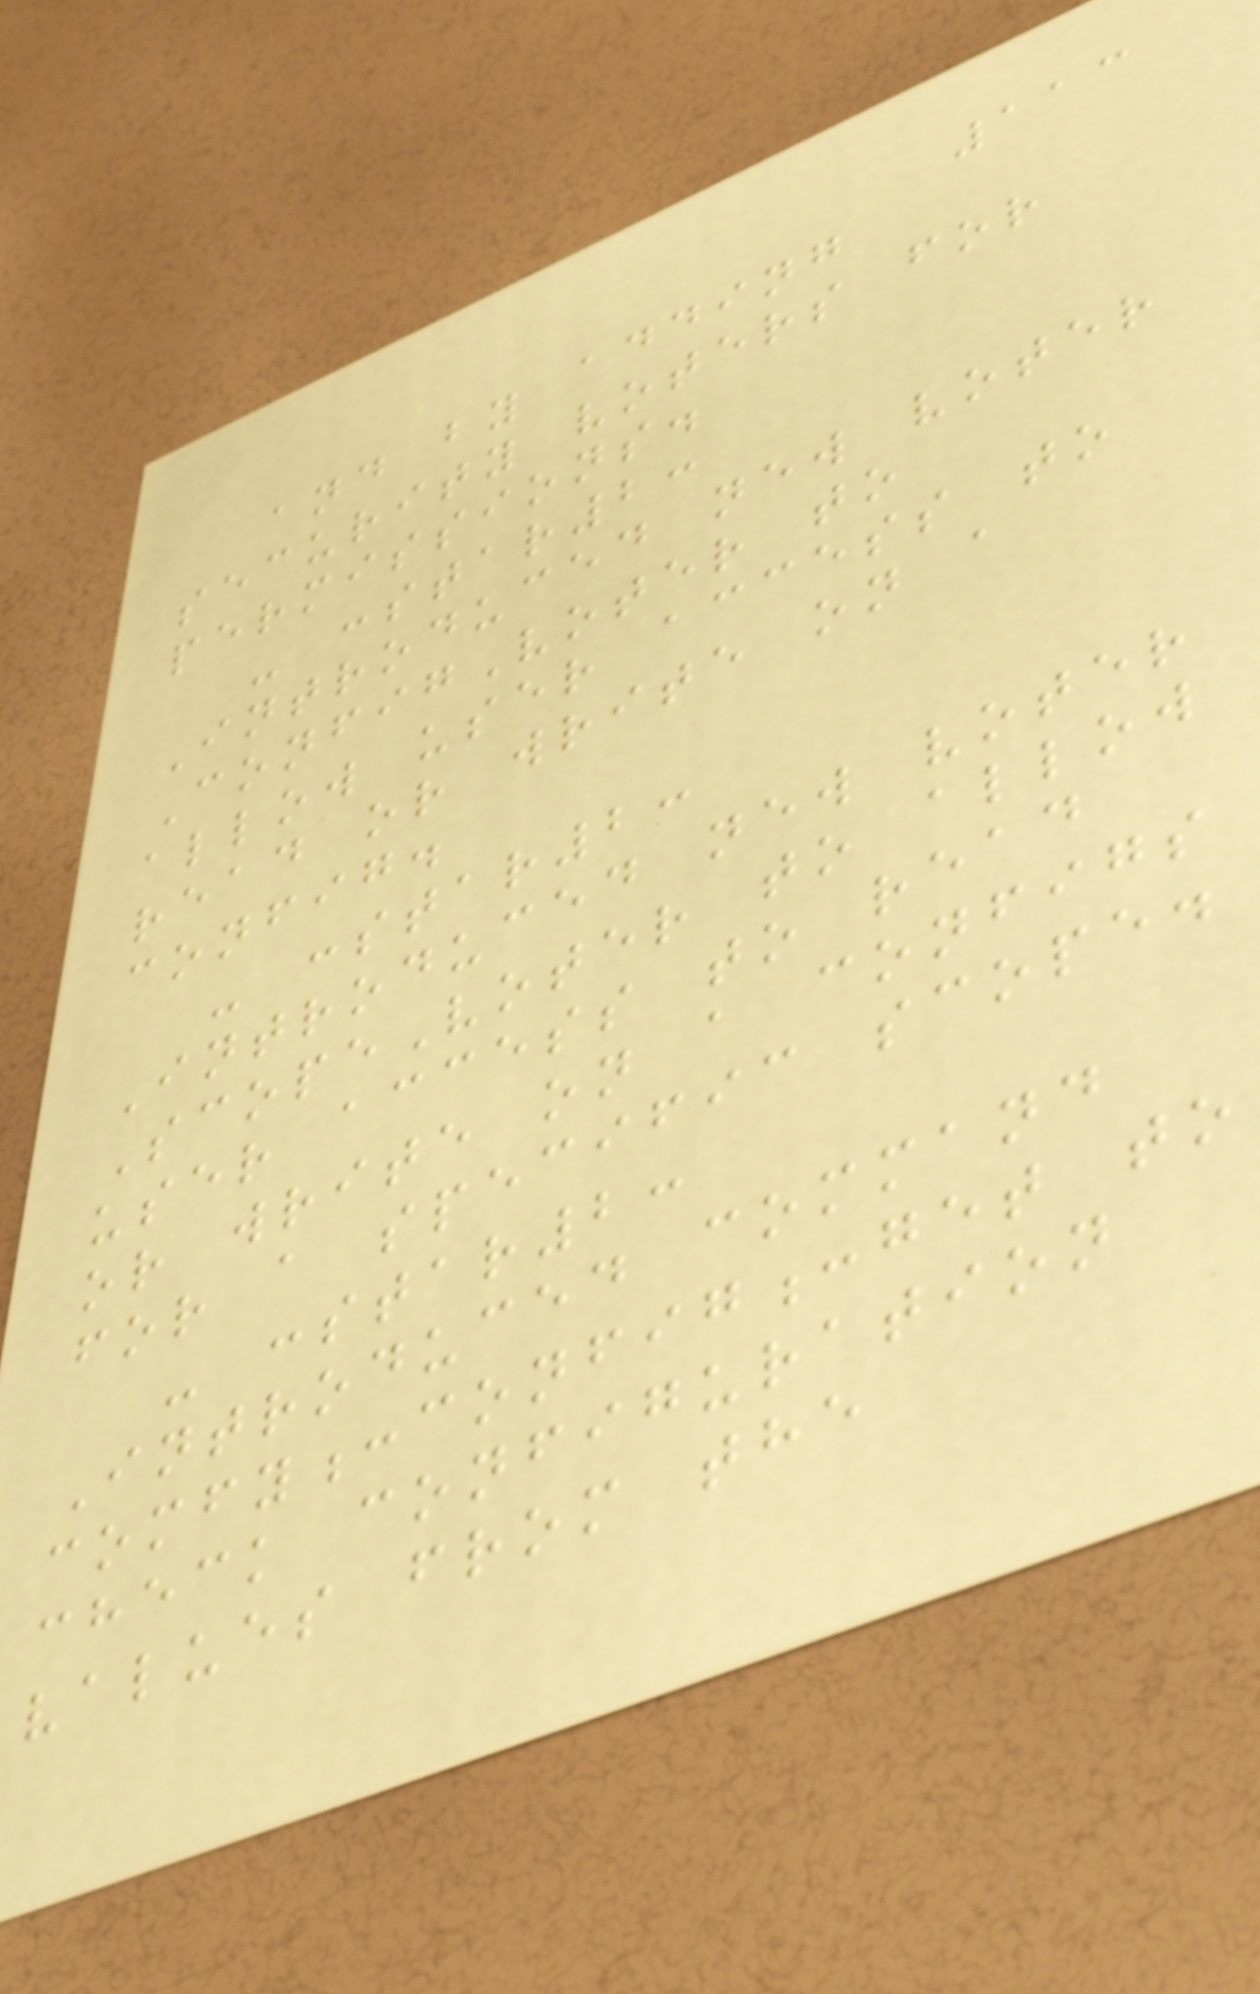113
and by adding
security voters for
permissions.
- :star2:
Introduced new voter
ConfigVoter to
allow user access to
read or write on a
config.
- :star2:
Introduced new voter
ScopeVoter to allow
user access to read
or write on a configs
for a specific scope.
- :star2:
Introduced command
comfy:config:get to
check configuration
values from the
